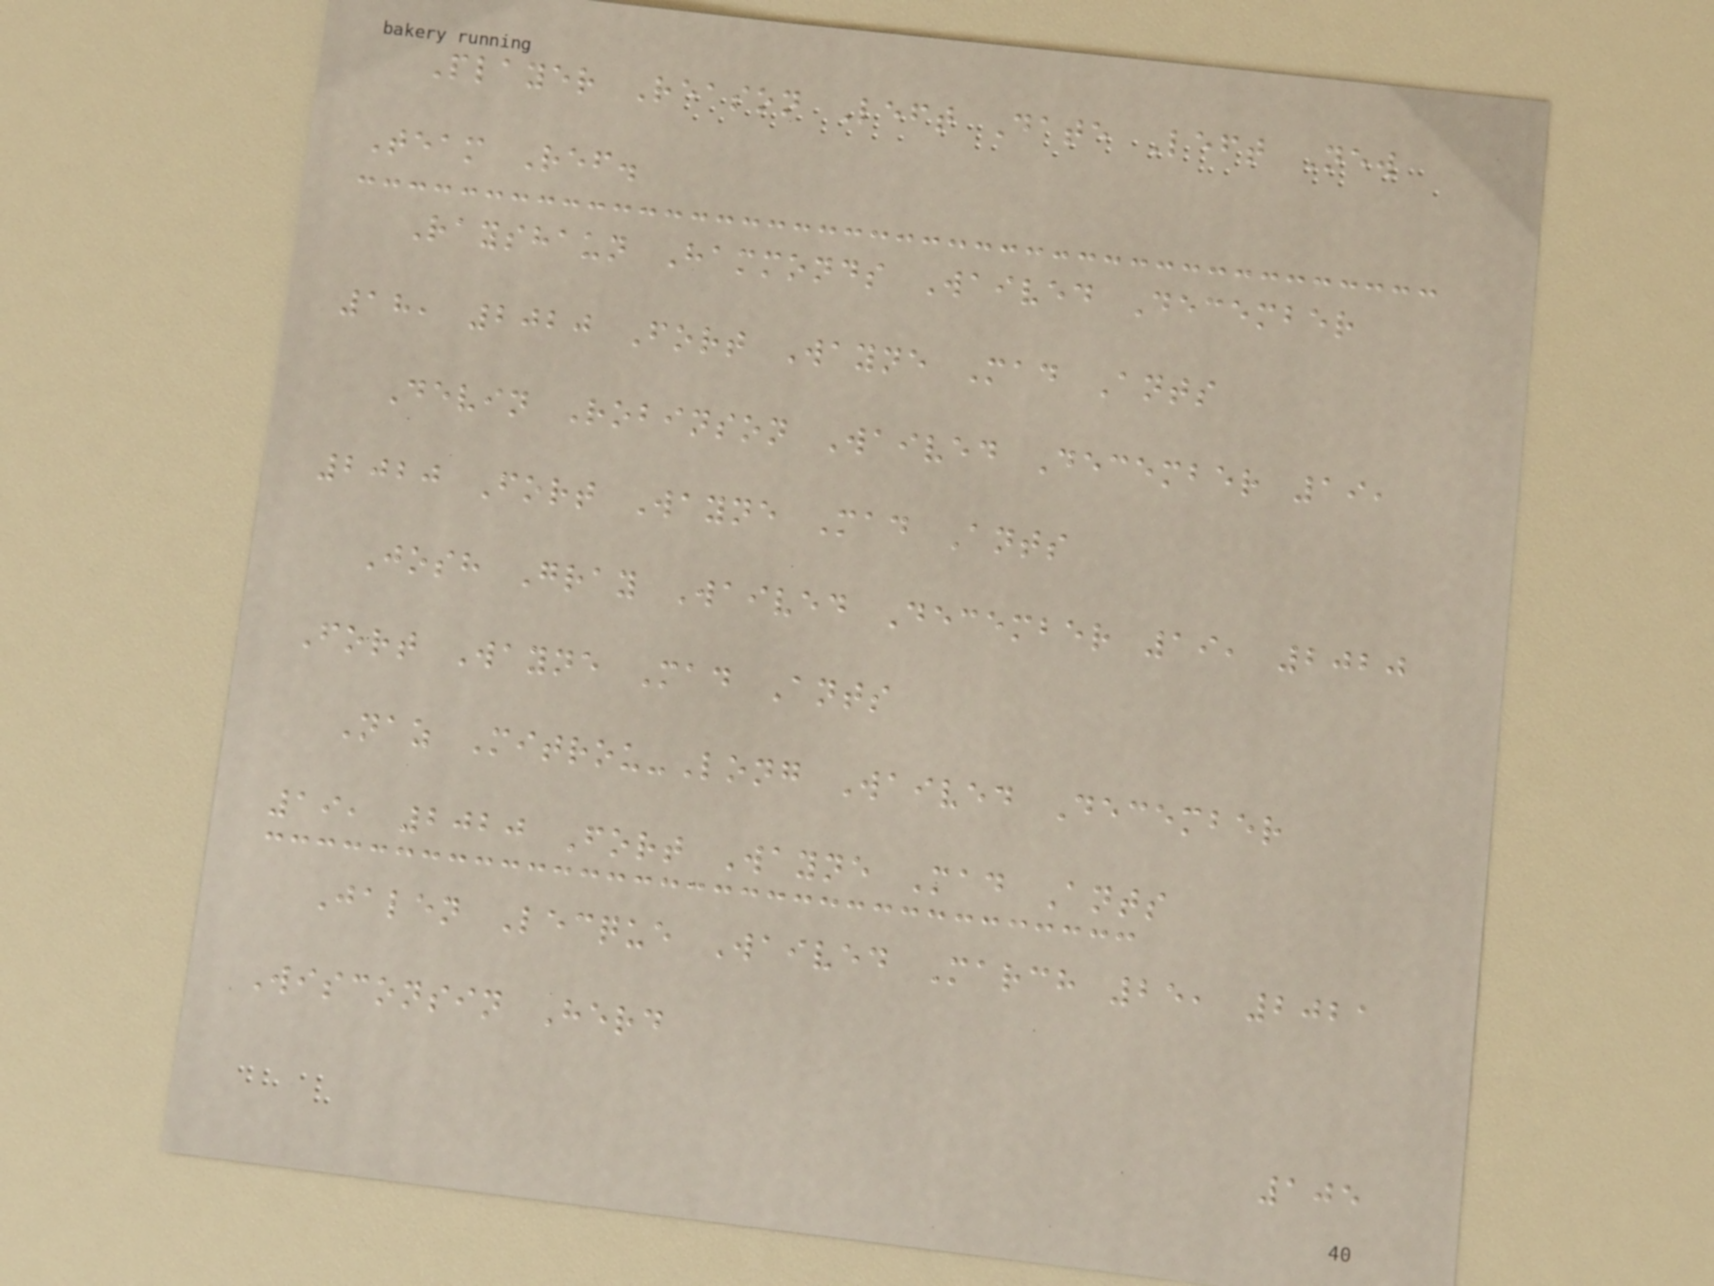Player Reason Left Date Left New
Team Ref.
Rayshaun Hammonds Waived December
18, 2020 Fort Wayne Mad Ants
Devin Robinson Waived December 19,
2020 Fort Wayne Mad Ants
Josh Gray Waived December 19, 2020
Fort Wayne Mad Ants
Naz Mitrou-Long Waived December
19, 2020 Fort Wayne Mad Ants
Jalen Lecque Waived March 25, 2021
Wisconsin Herd
105
